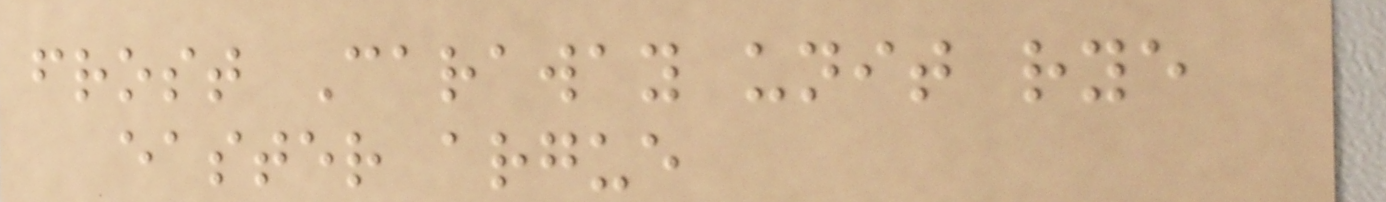frost Caraway unit rye
easter argue
